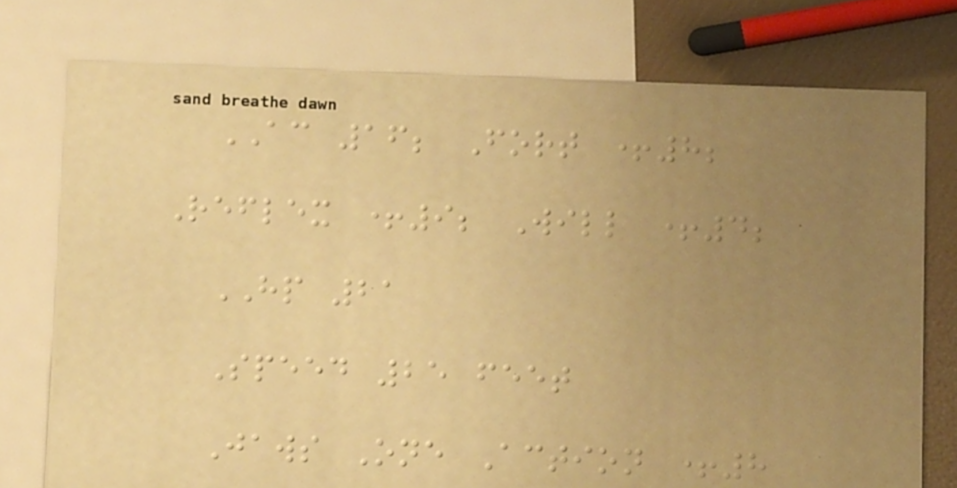AC 16; Fort +8;
Reflex +9; Will +4;
HP 21
Speed 25 feet
Jaws One Action +8
